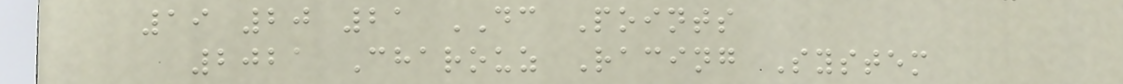19 20 21 DC Points
2021 Charouz Racing System
